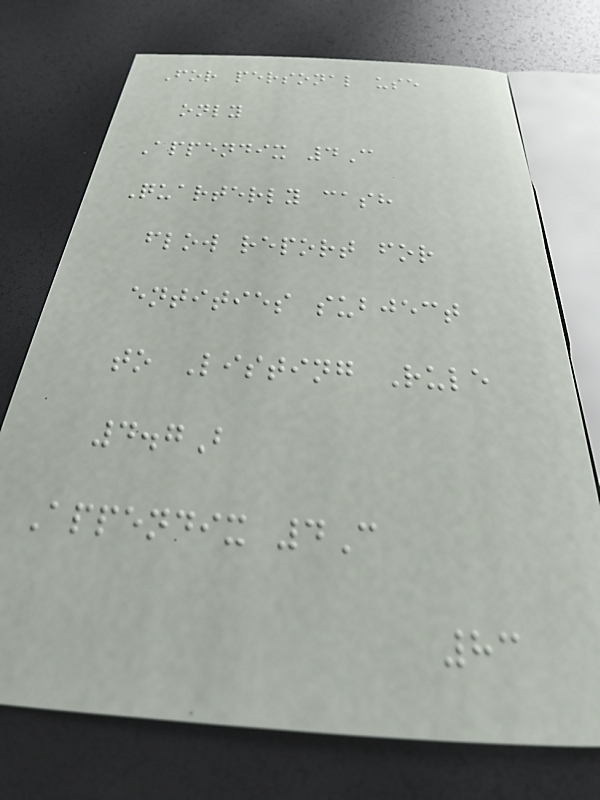For personal use
only
Appendix 4C
Quarterly cash
flow report for
entities subject
to Listing Rule
4.7B
Appendix 4C
83
